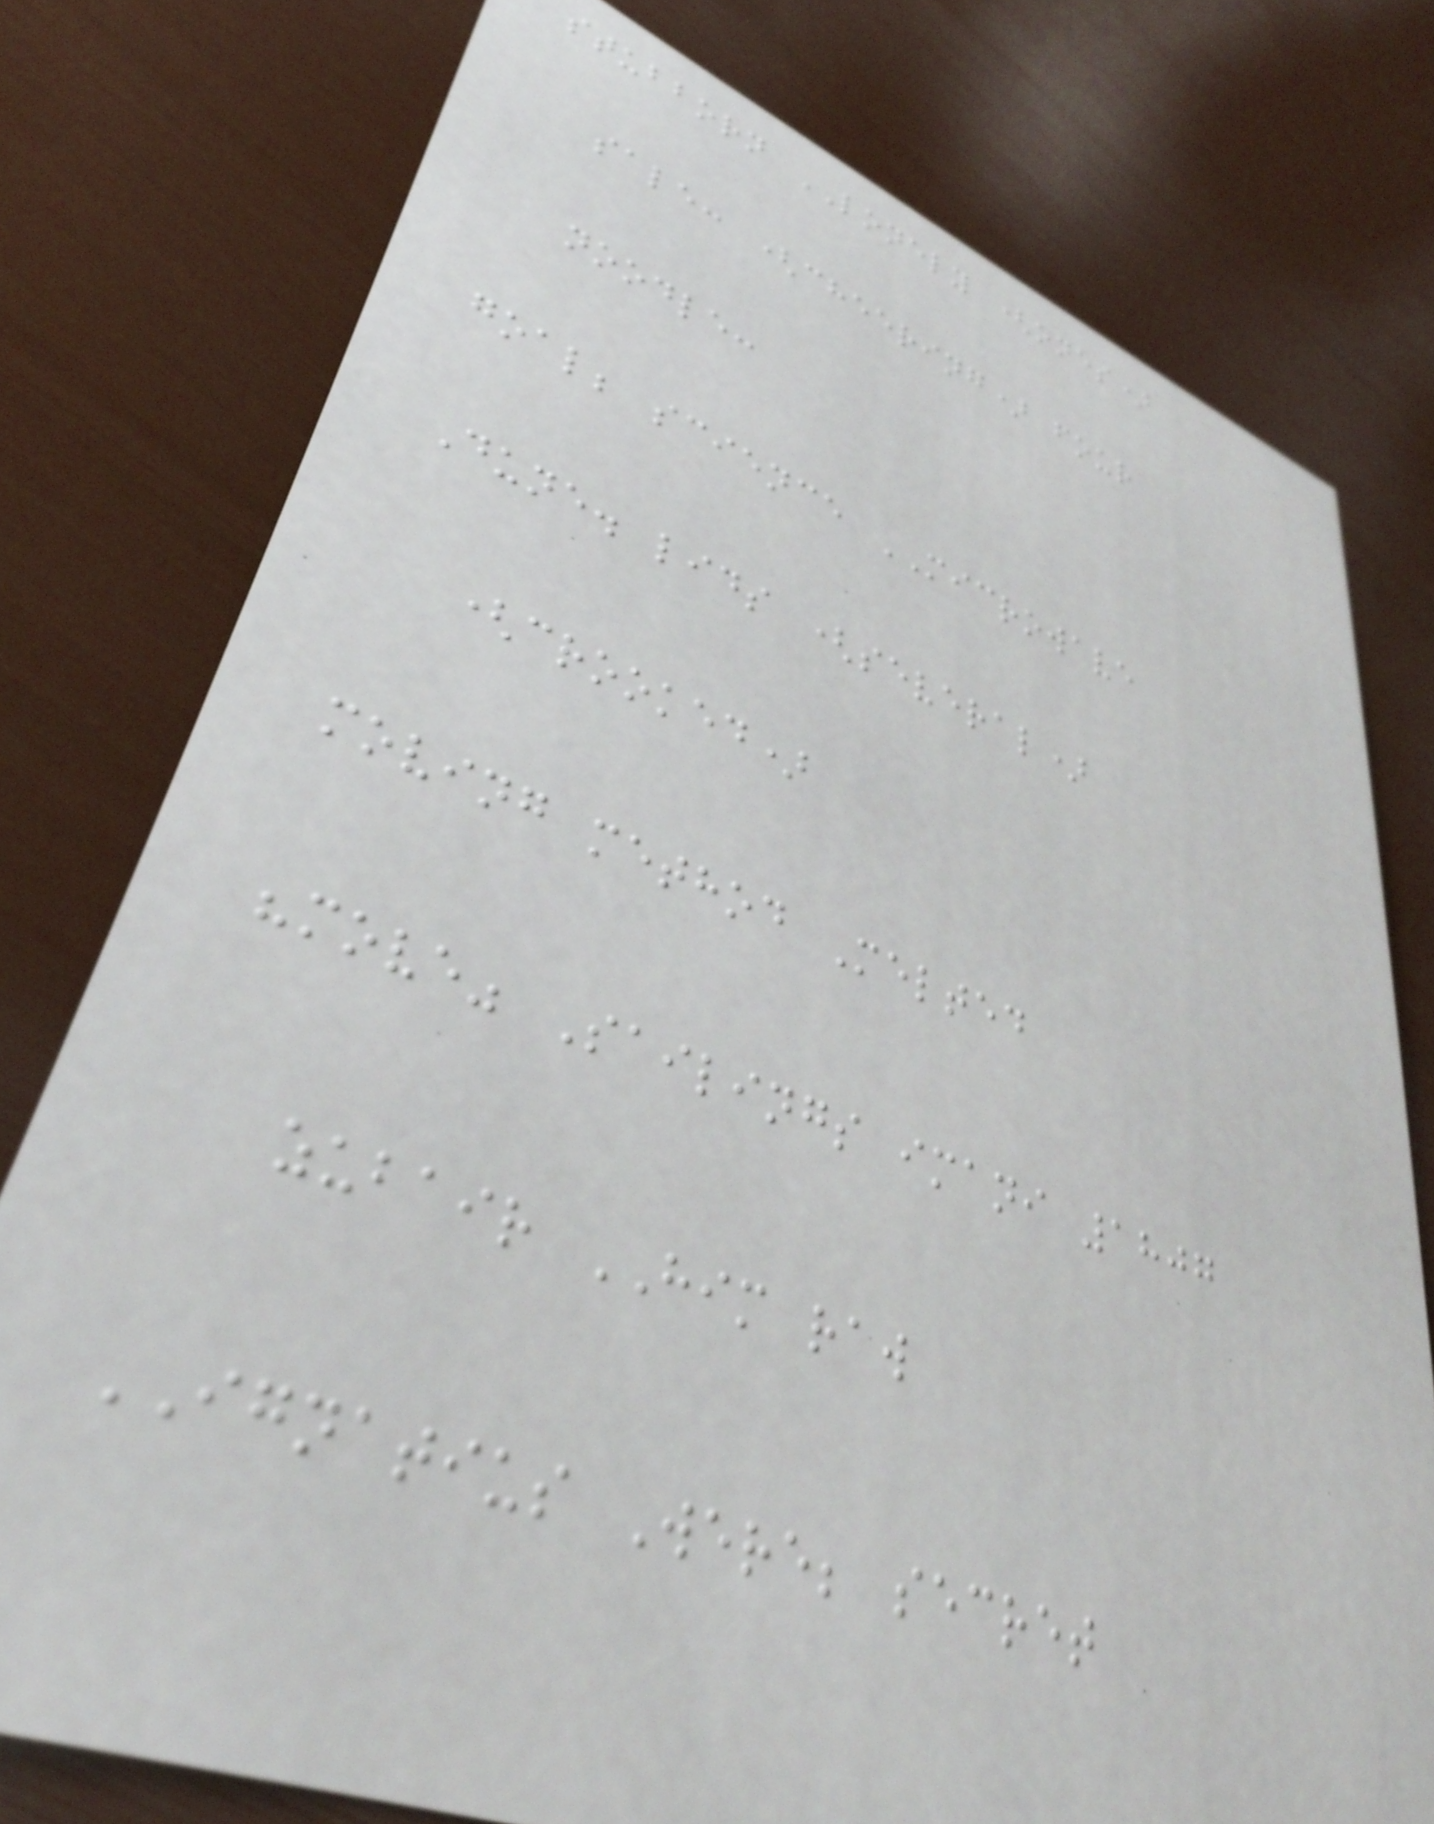stubborn LONELY (ones)
sale: (cheering) four
noodle:
goal; science MICROWAVE
Dune. lids (several)
(crooked)
moving method Melted
"move" Sailings imani 1807
zubair HIM raw
IGNATIUS Were; secret
